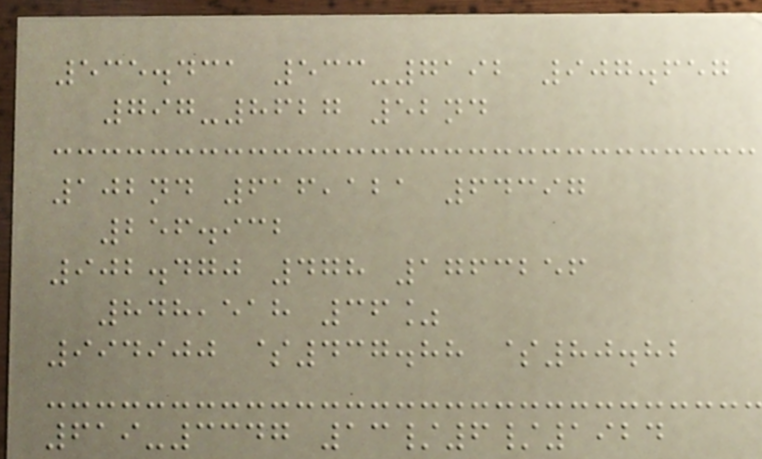535.431 533-7192 907.657
797-8627 52nd
102nd 616,121 64397
256.932
902.470 478 1763256
848,518 36%
994900 $437.88 $80.82
619-3347 13/6/1924
